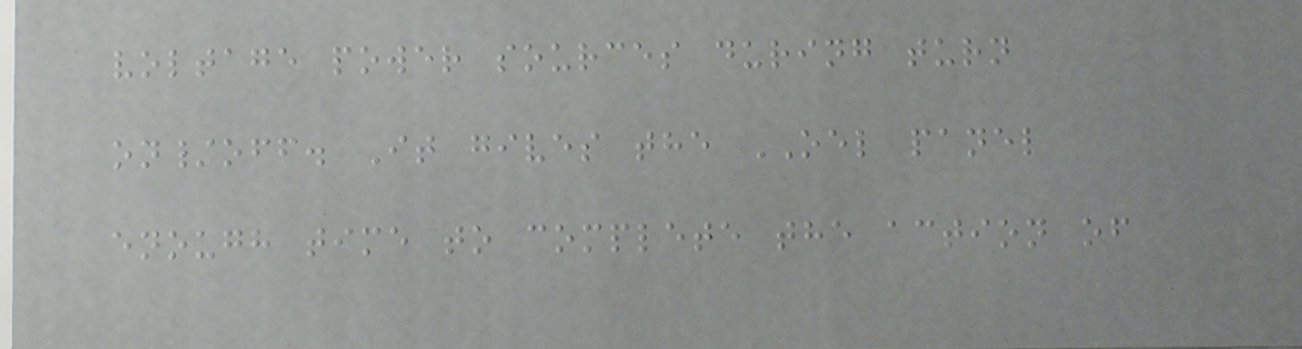voltage power sources during turn
on/off. It gives the OEL panel
enough time to complete the action of
